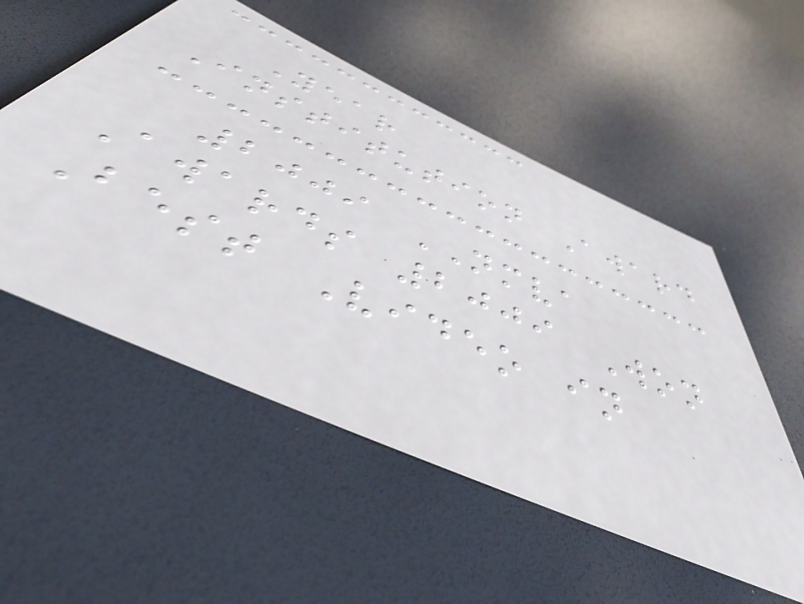Year
Institution Award
2009 NMVA
Awards 2009 Won
Best Video in
